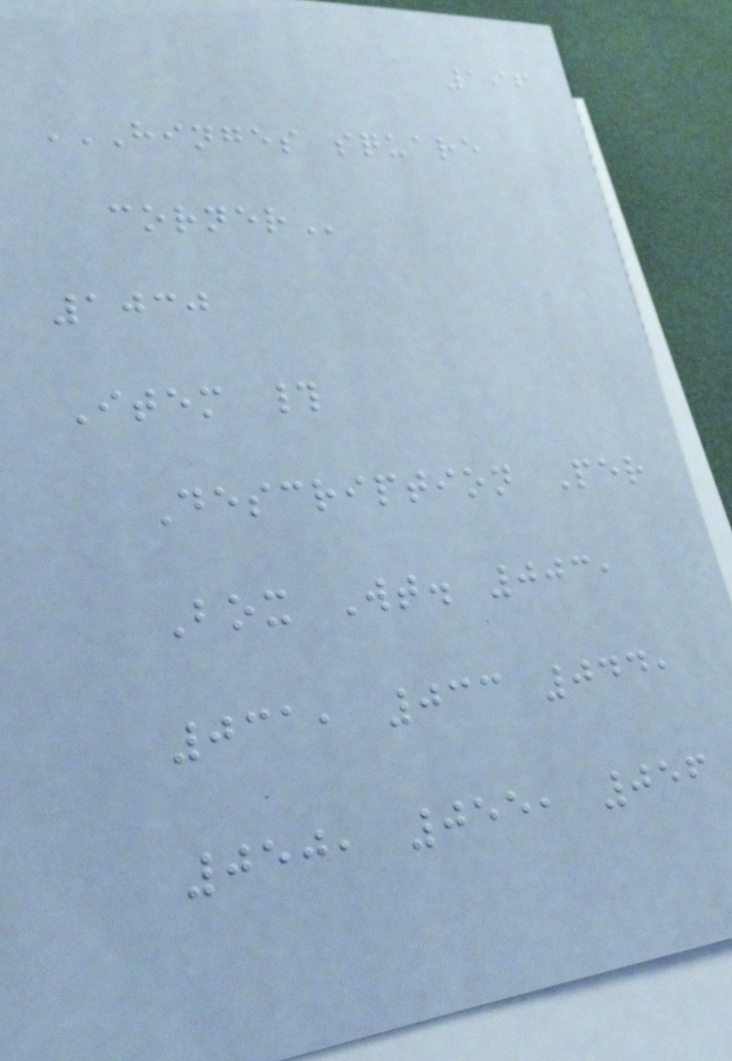196
HINGES SQUARE
CORNER
1030
Item #
Description Per
Box Wt. 003,
031, 033 044,
050, 055, 056
